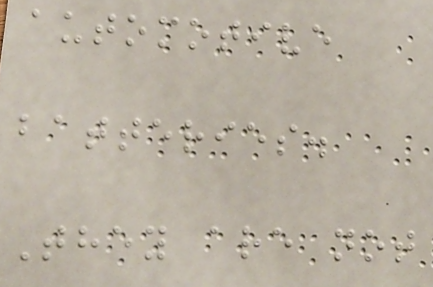automotive
batteries.
They are not
